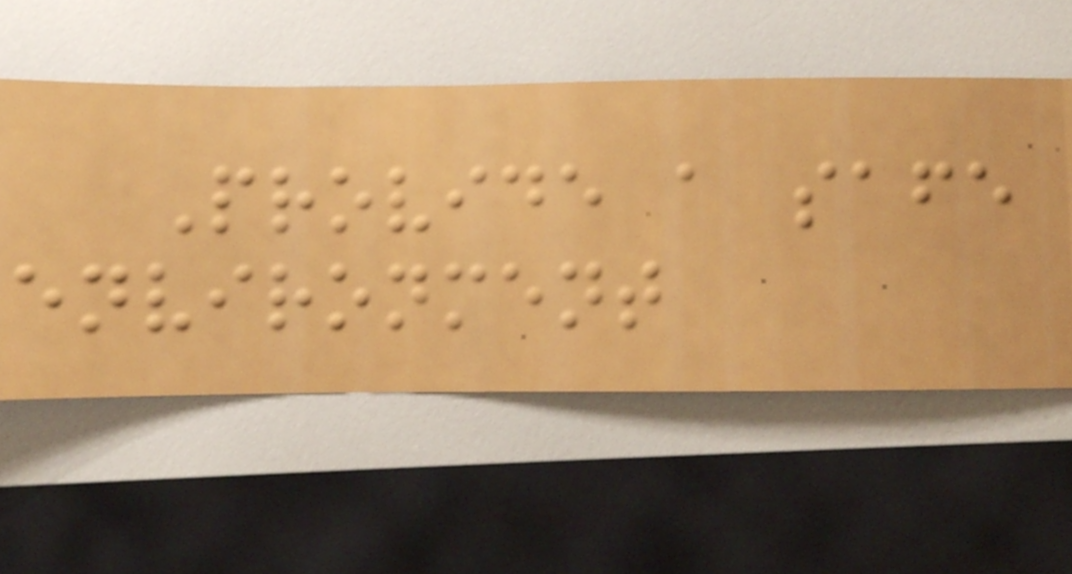Provide a safe
environment
